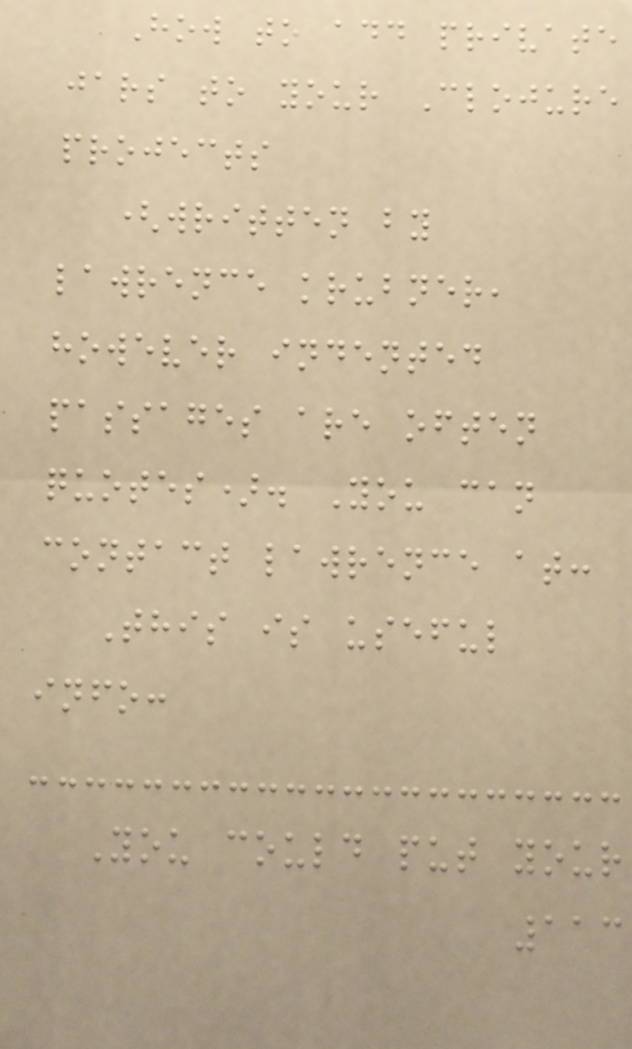How to add private
jars to your Clojure
projects
(written by
lawrence krubner,
however indented
passages are often
quotes). You can
contact lawrence at:
This is useful
info:
You could put your
113
